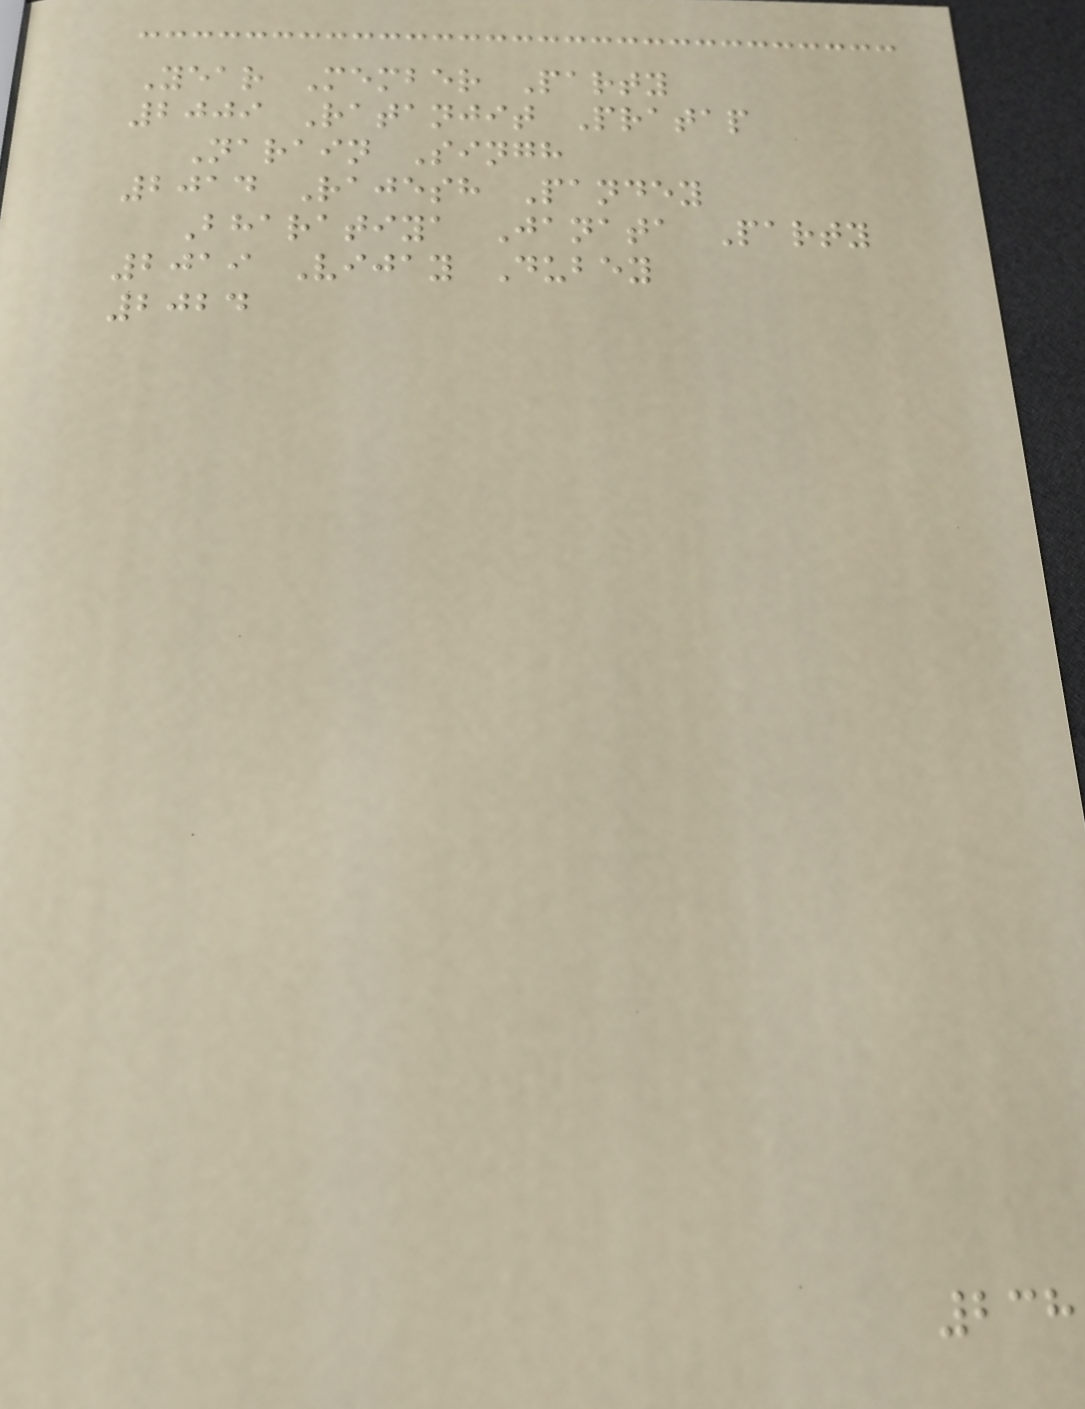Year Member Party
2009 Ratanjit Pratap
Narain Singh
2014 Rajesh Pandey
Bharatiya Janata Party
2019 Vijay Dubey
2024
238
